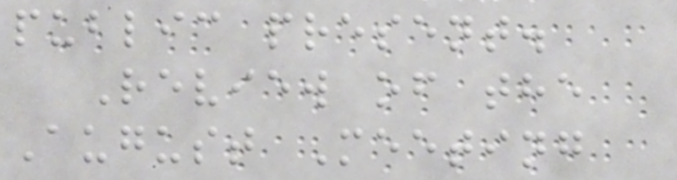public present.
Review of the
August Meeting
